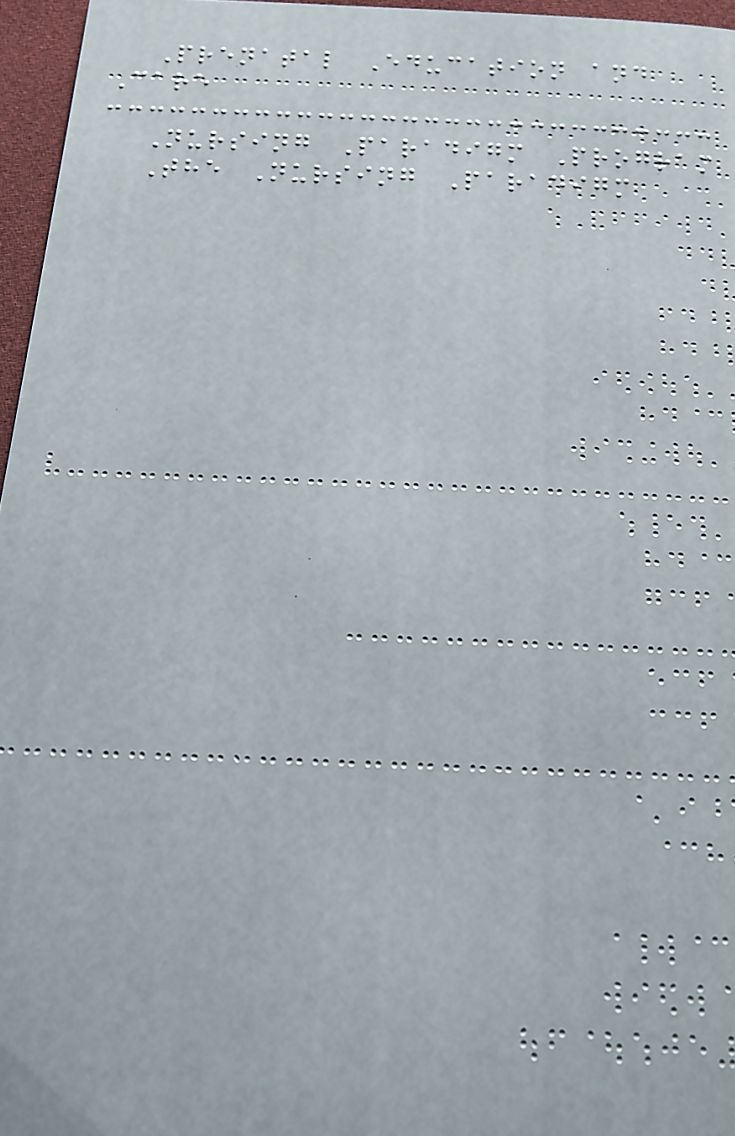Prenatal Education and
Care
Nursing Paradigm Program
The Nursing Paradigm
